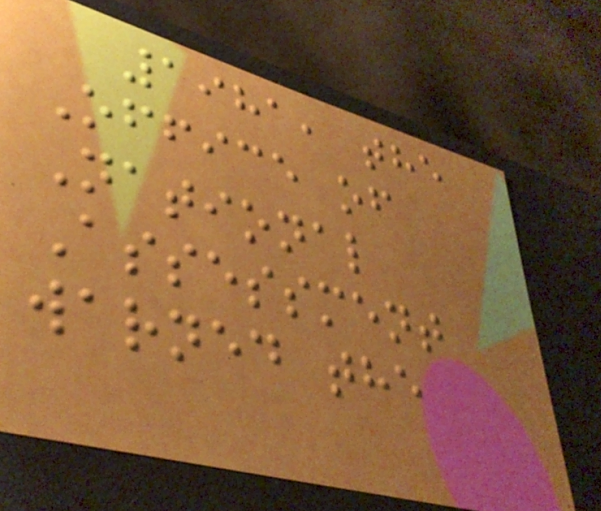1981, the
Office of
National
Assessment
warned the
